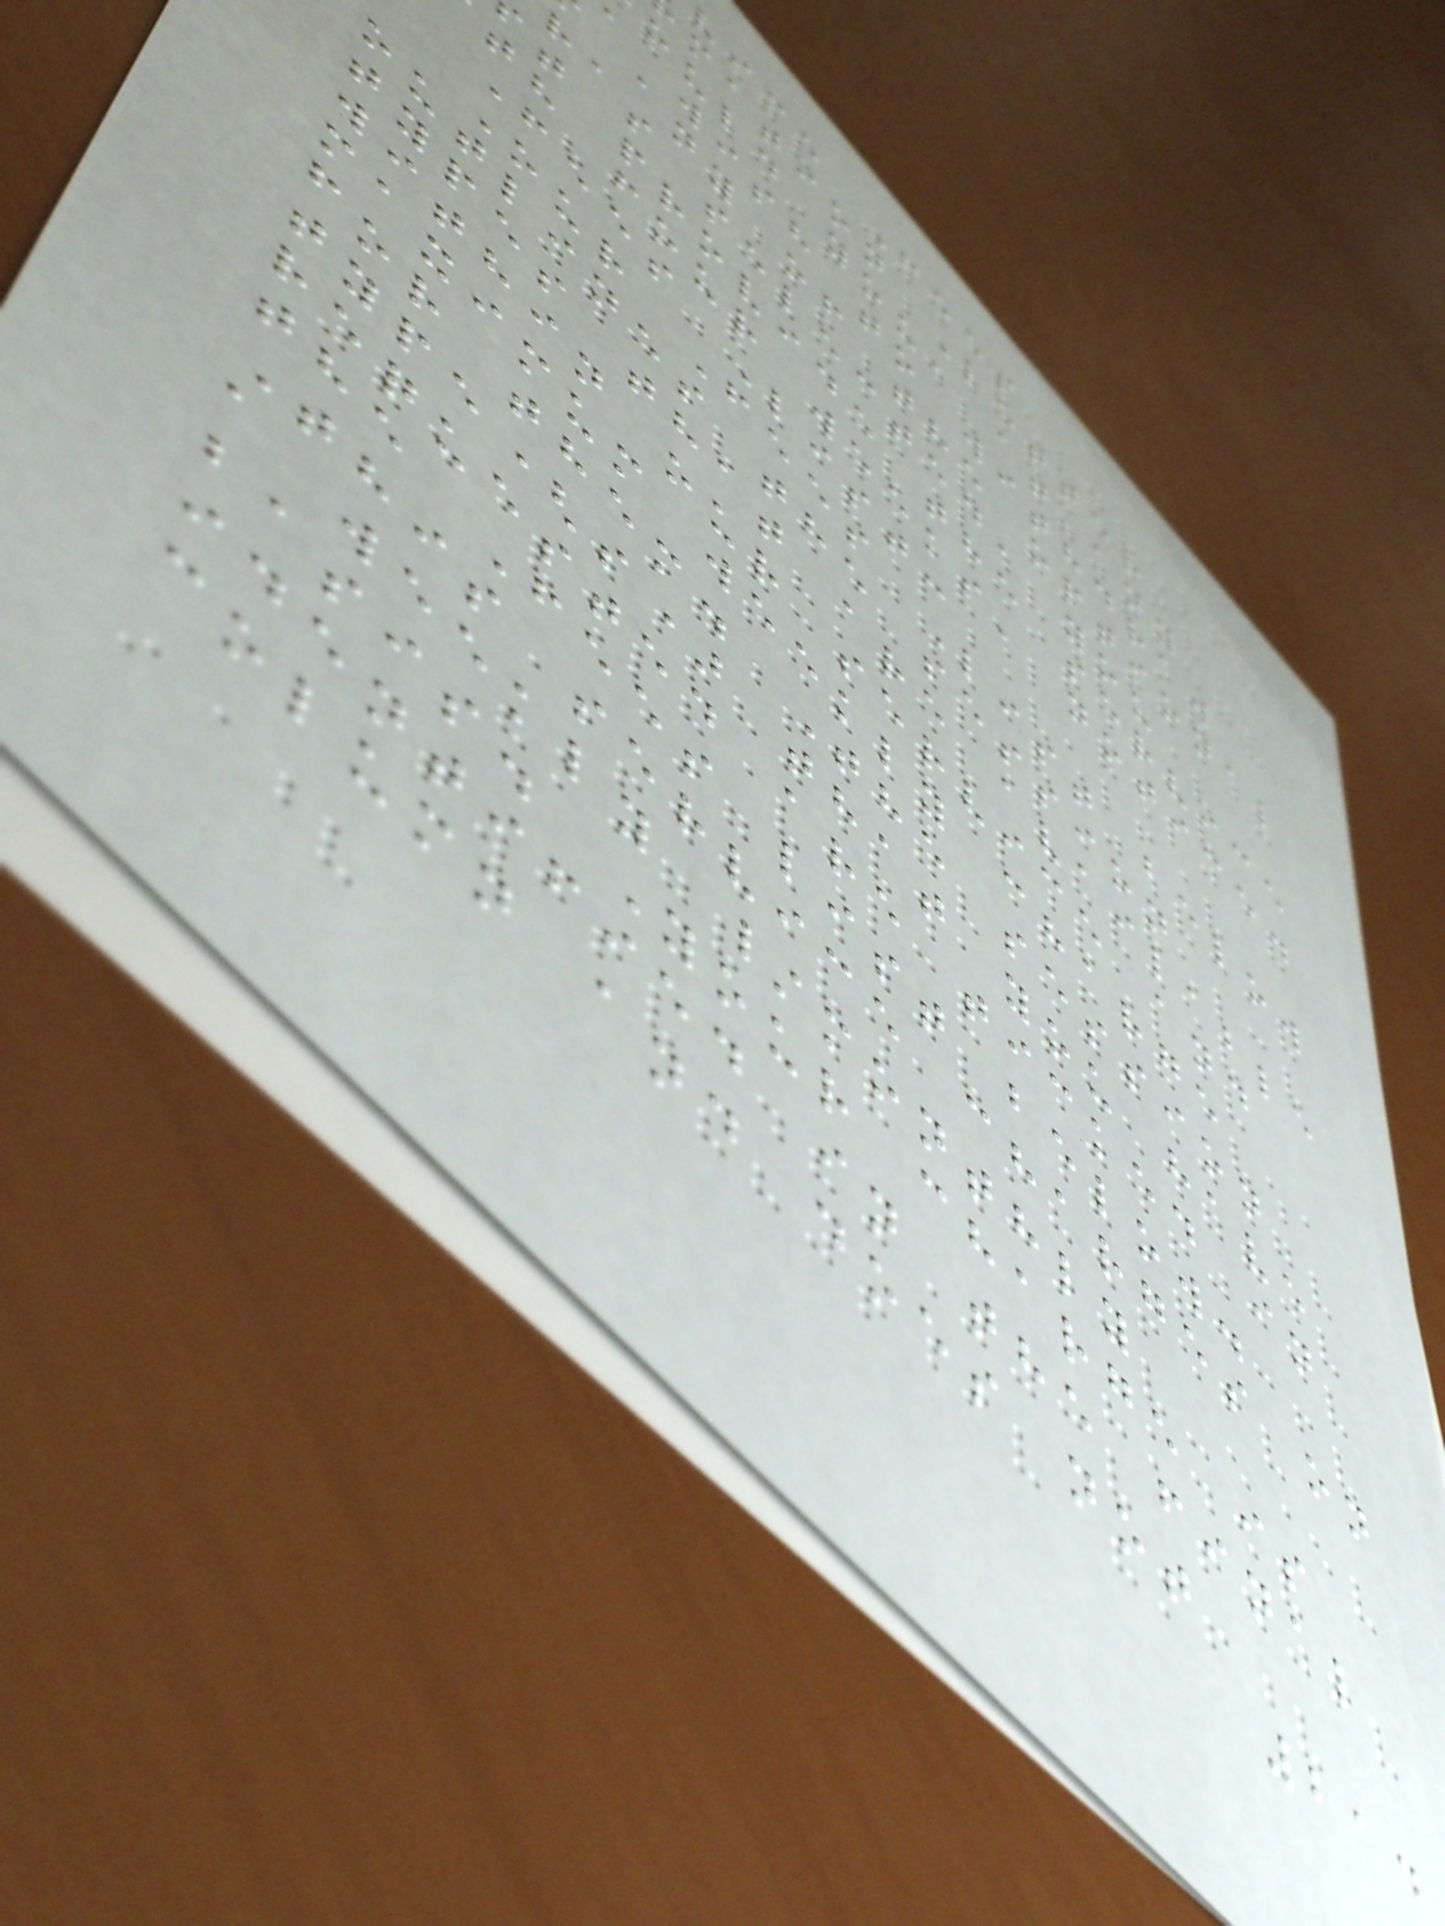vice Fees
mation Letter
ould you, at any
wish to withdraw
any of the optional
ras selected, you
t provide the service
th four weeks' notice.
Fees List:
Our Fees List below
outlines the session
types that are available
within our service and
maximum weekly charge
for them. The session
type(s) that you have
requested are ticked in
the Fees list below.
This service charges on
a weekly /monthly
basis. Your charge is
identified in the final
column and does not
214
